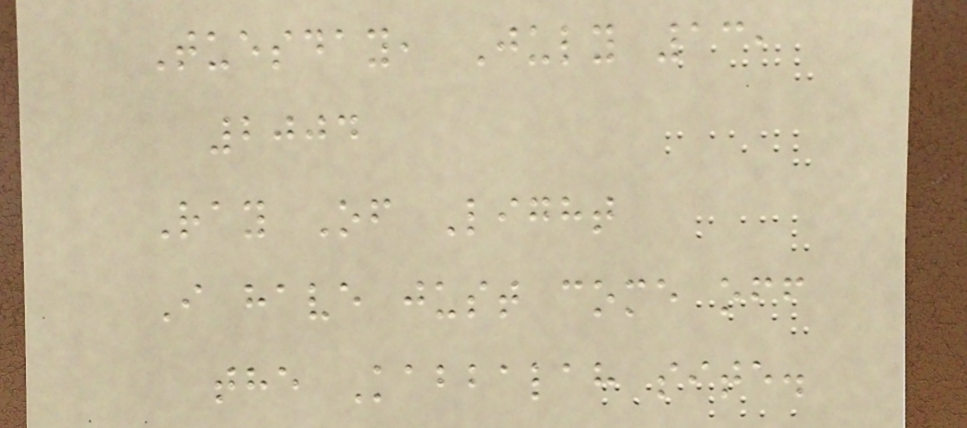Tuesday, July 13,
2004
Ray Of Light
I have just come off
the Kabbalah site.
